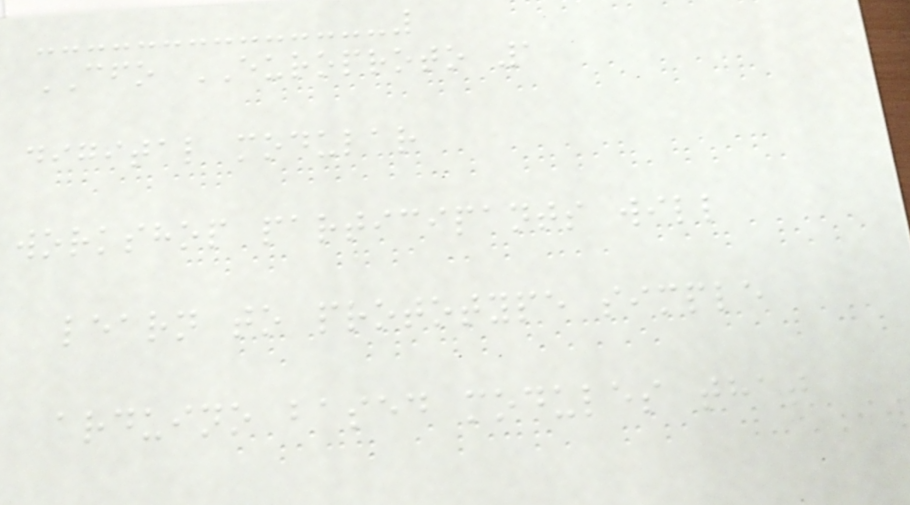CFO EUROPROTO 1
digital modular
workshop participants will
learn to prototype simple
arduino based modules that
